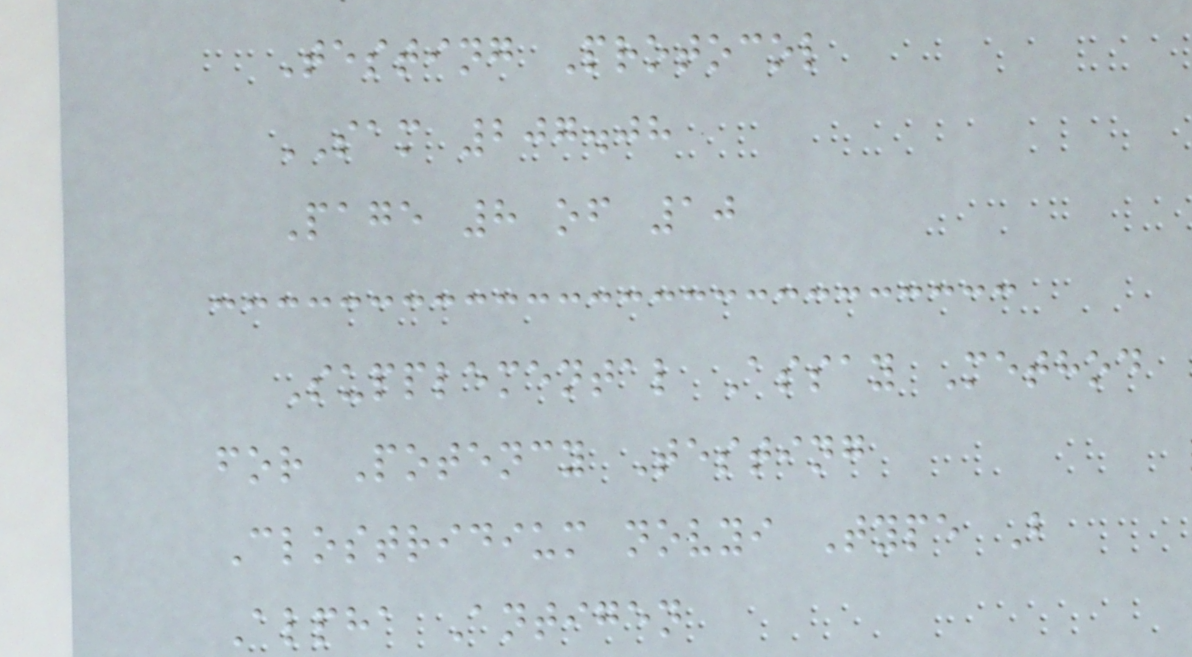Testing Protocol
SAM 207.08
Page 8 of 10
Supplemental Assay Method
for Potency Testing
Clostridium novyi Type B
Alpha Antigen
